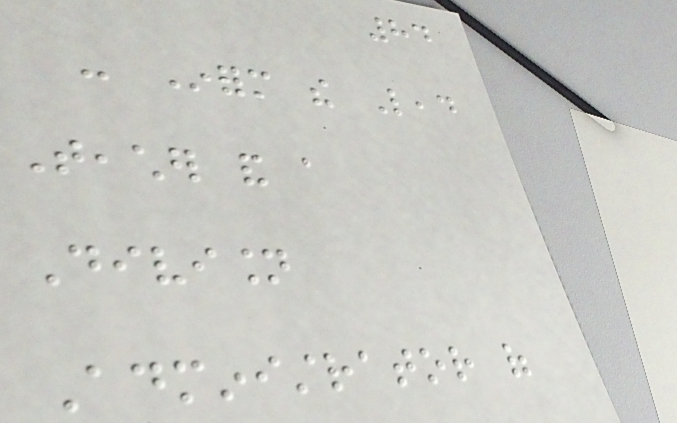84
- Inform the Lead
Teacher and a
Division
Administrator of
